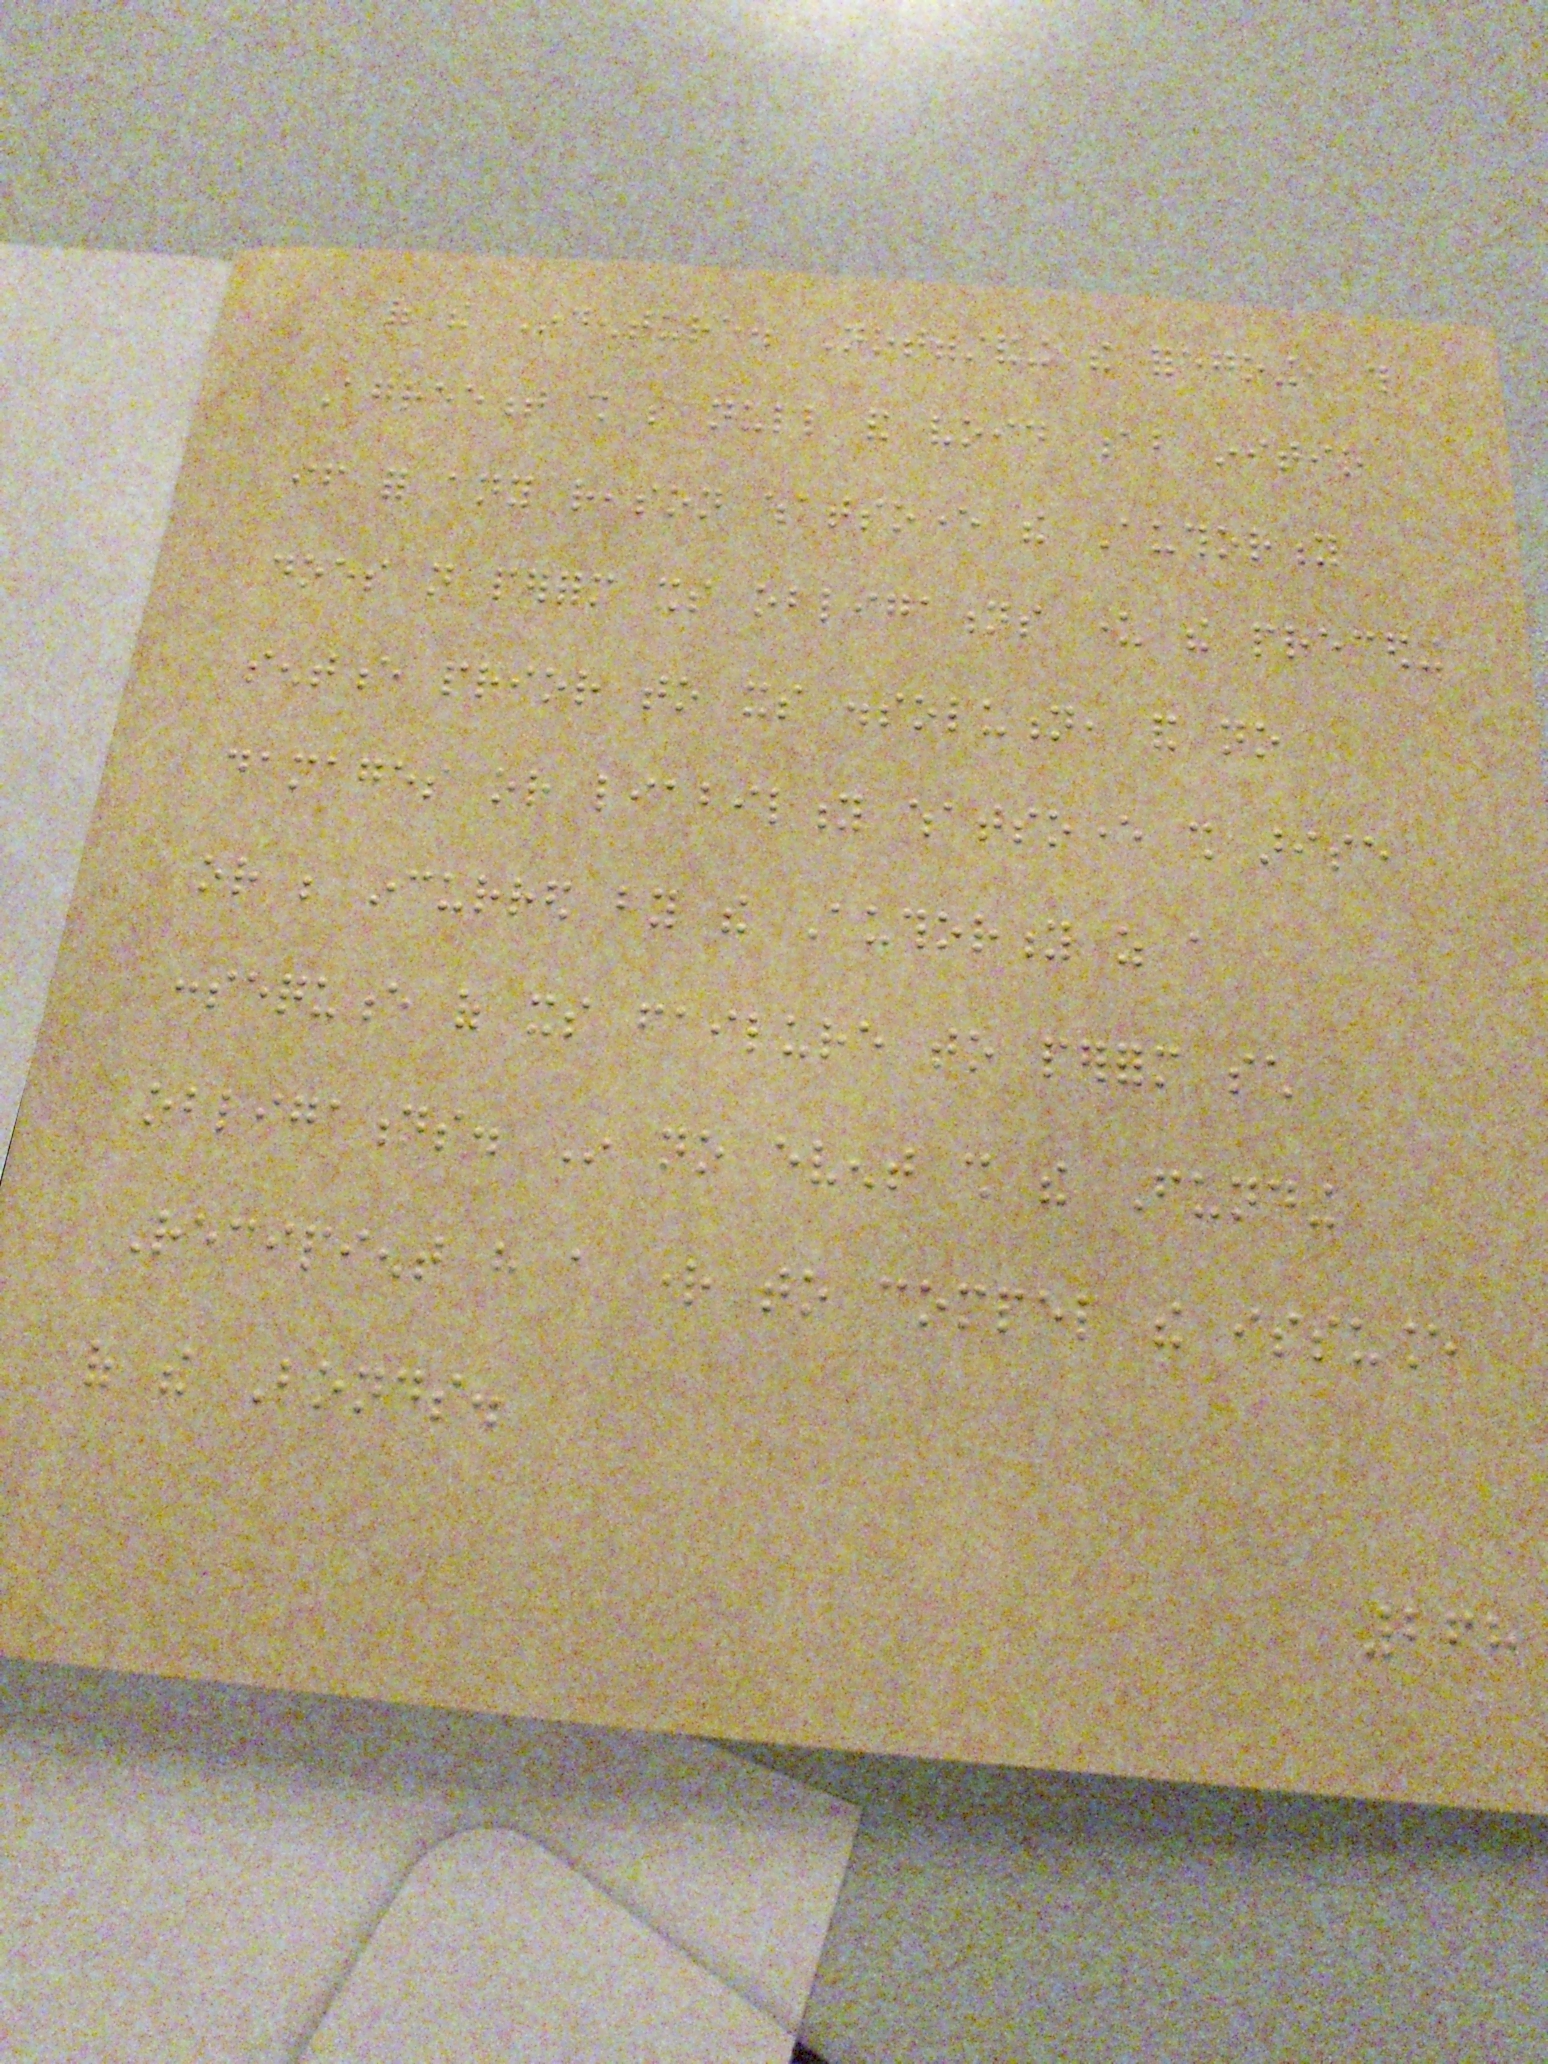of the Indenture. Notwithstanding the foregoing, this
Agreement shall be null and void ab initio
if for any reason whatsoever the Authority
does not perform its obligations under the preceding
sentence prior to its dissolution, and no
damages or liability whatsoever shall arise
or be incurred by the Authority as a
consequence of its failure to perform such
obligations. In no event shall the Funding
Recipient have a right to compel the issuance
of the Bonds.
268
